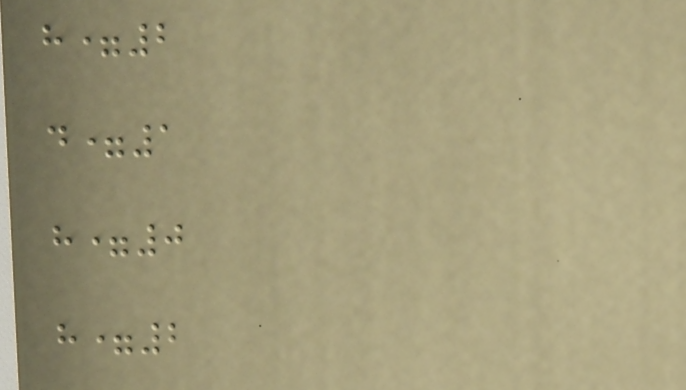h=2
d=1
h=0
h=2
